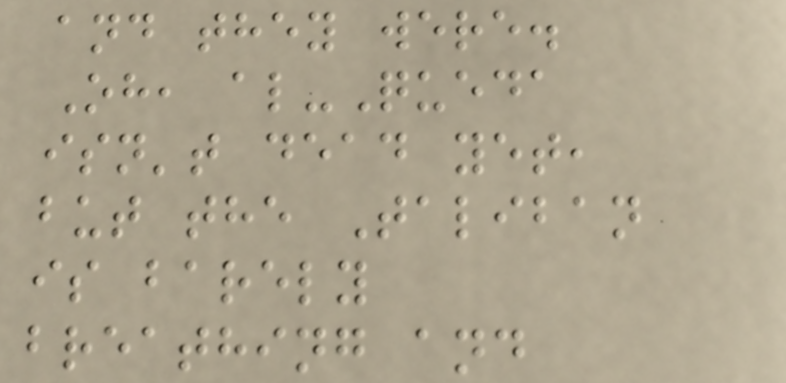and they were.
Oh, al-Queda
isn't dead yet,
but the Taliban
is barely
breathing and
